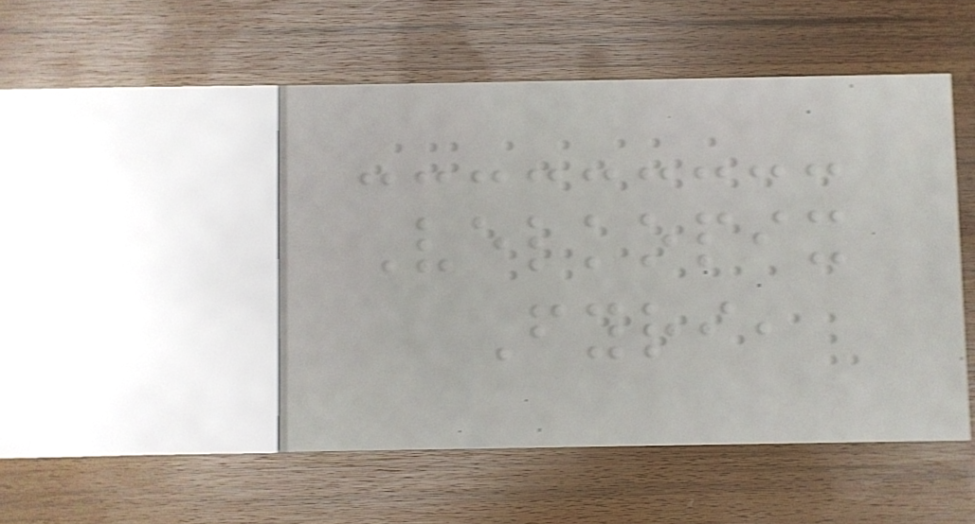Velkopix
Fyri,
